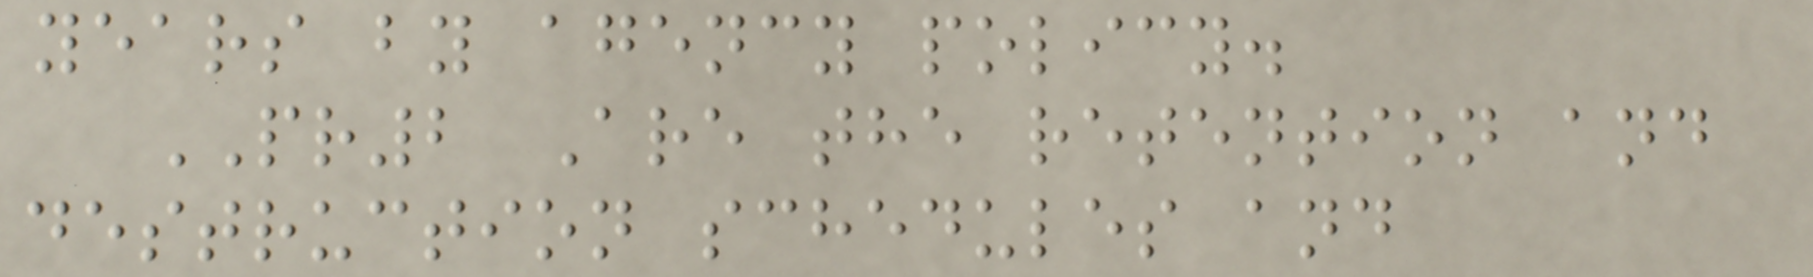years by agency policy.
PR2 Are the retention and
destruction schedules and
